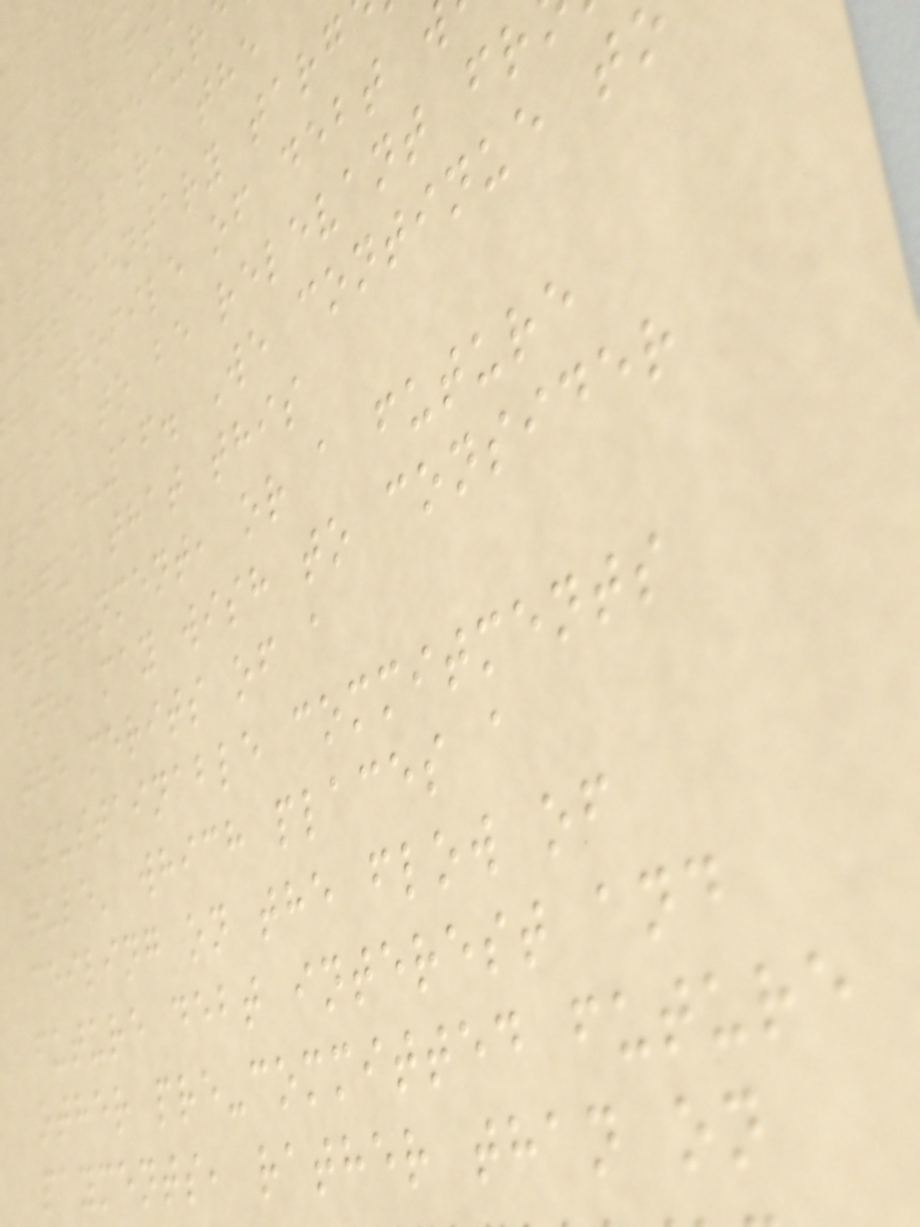om the fi
more secur
rticular, the
upplementary targ
he profile of debt
ease to be relevant fr
2015-16. We continue t
argue that this
government, or a future
one, may wish to consider
the merits of a
'sustainable commitments
rule' which places a
ceiling on the flow of
future debt interest and
other pre-committed future
payments, rather than on
